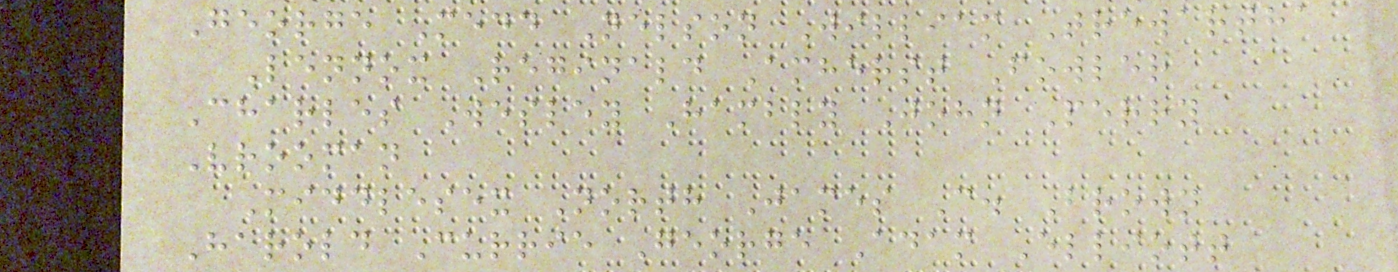George Medd Nelson William Trewartha
Lennox Reginald Amherst Fowler
Charles Wesley Hambly John Perry
Vrooman
Middlesex North James C. Brown
Harold Currie George Adam Elliott
